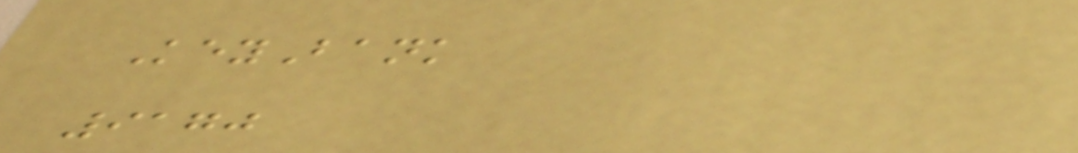KeyBank
9170
